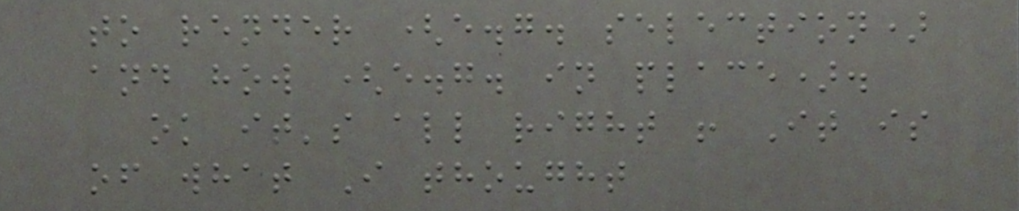to render (e.g. selection)
and how (e.g. in place).
ok it's all right ! It is
of what I thought
